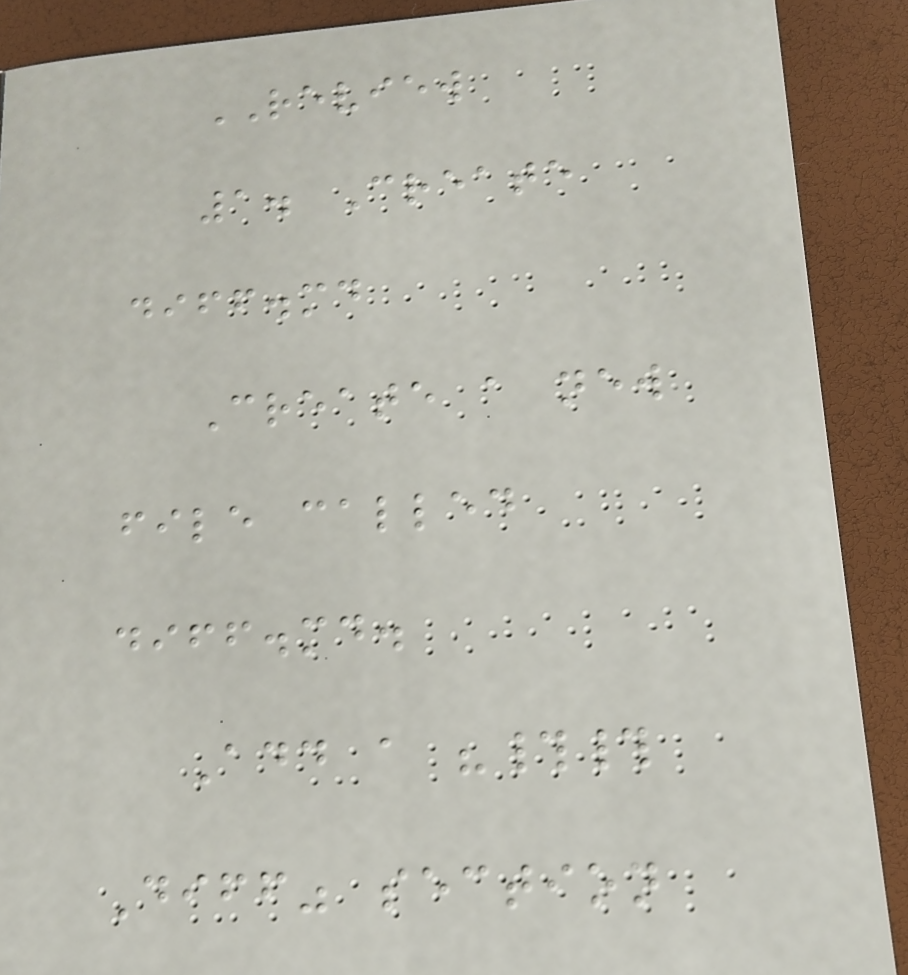REVIEW
1. Create
diff.md
Create a new
file called
diff.md.
Add a "##
Diff" section
